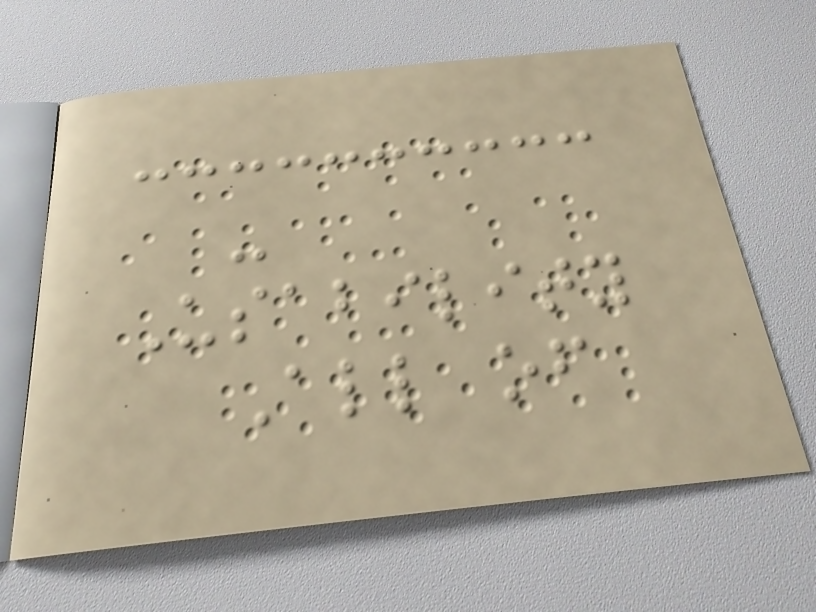-
Usability
All of
